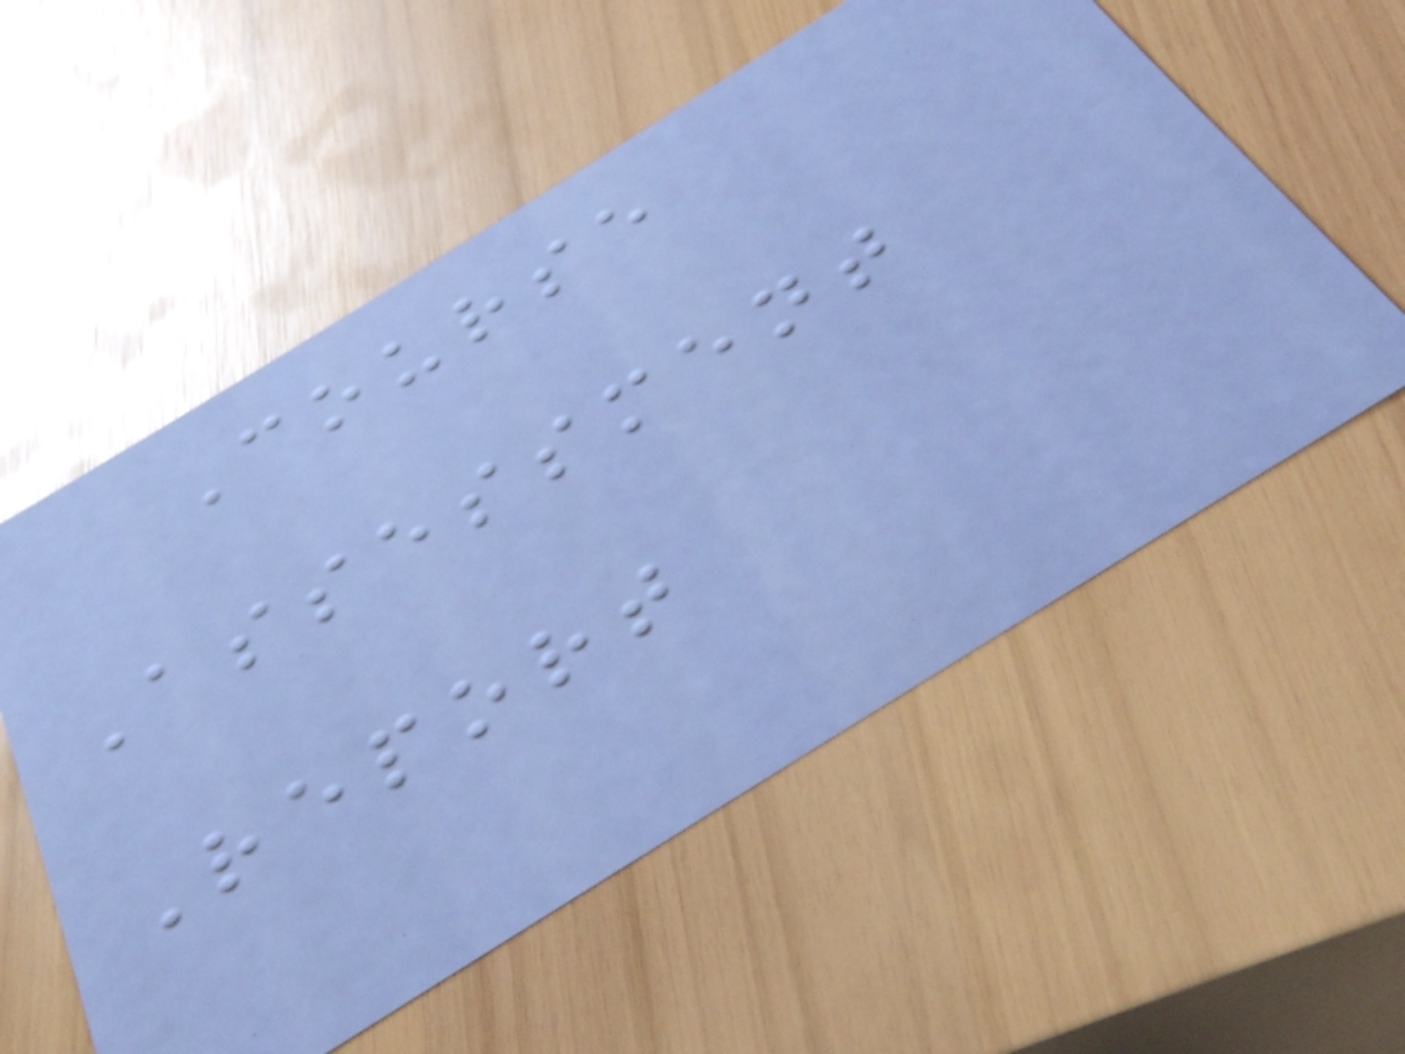Course
Assessment
Report
